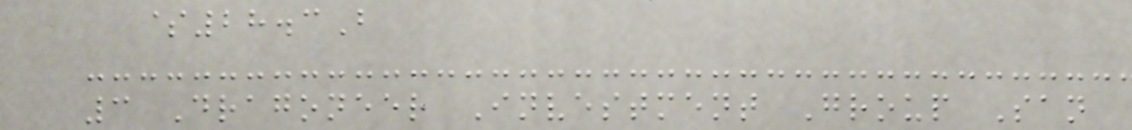$28.3B
3 Dragoneer Investment Group San
